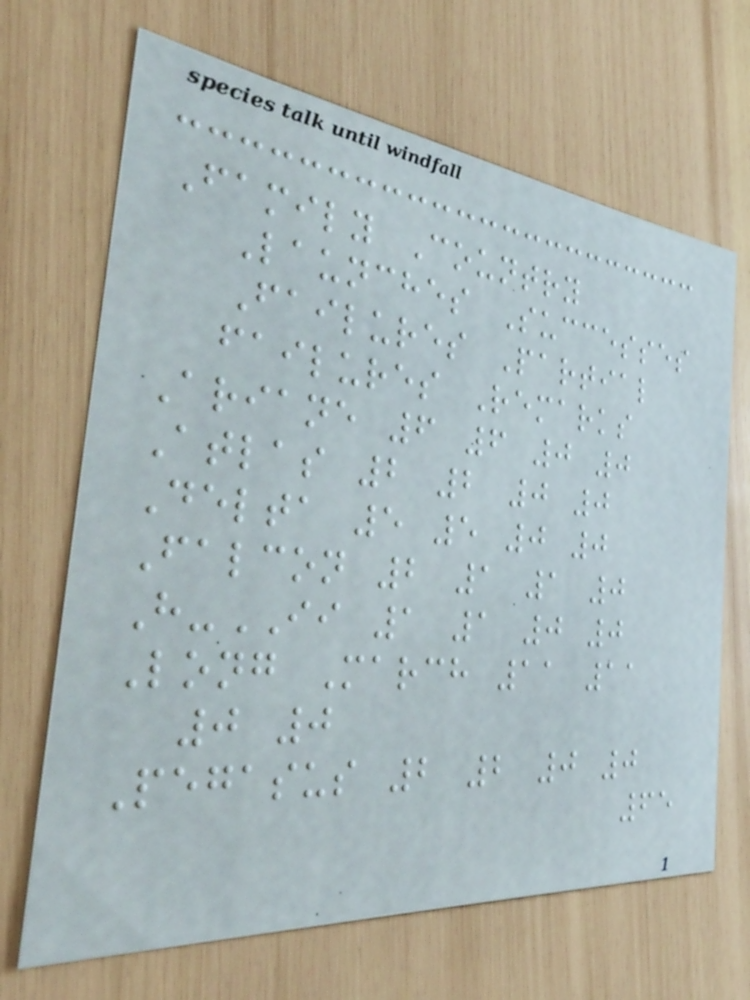Family Country
Launches Successes
Failures Partial
failures Remarks
Ariane 6 6 0 0
Atlas 2 2 0 0
Delta 5 5 0 0
Falcon 2 1 1 0
H-II 1 1 0 0
Long March 11 11
0 0
Pegasus 2 2 0 0
65
